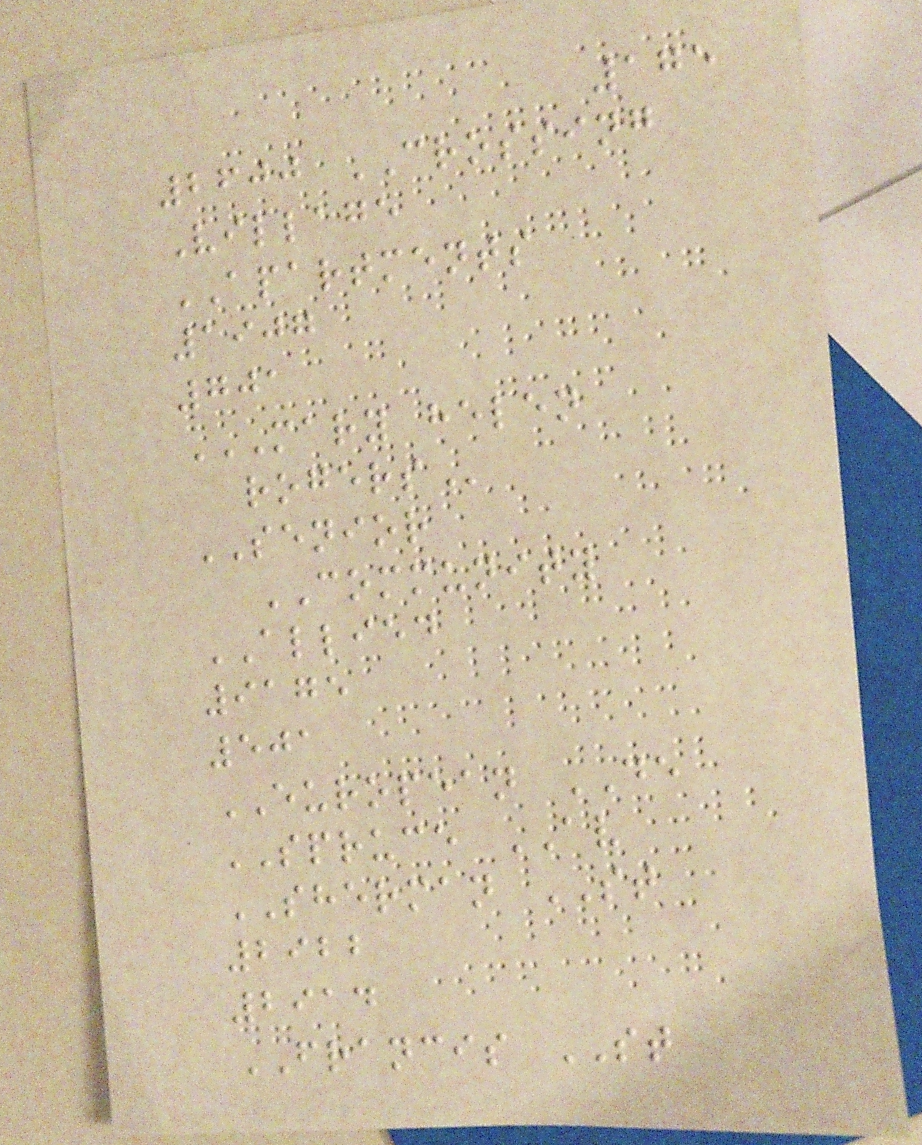175
2600 CROSSING
Village
APARTMENTS
1907
701
MARY HELEN
ROGERS
SENIOR
COMMUNITY
ALLIED
9175
501
EUROPEAN DE
SPRUCE AV
SHERMAN ST
2922
2914
FRANCIS ST
